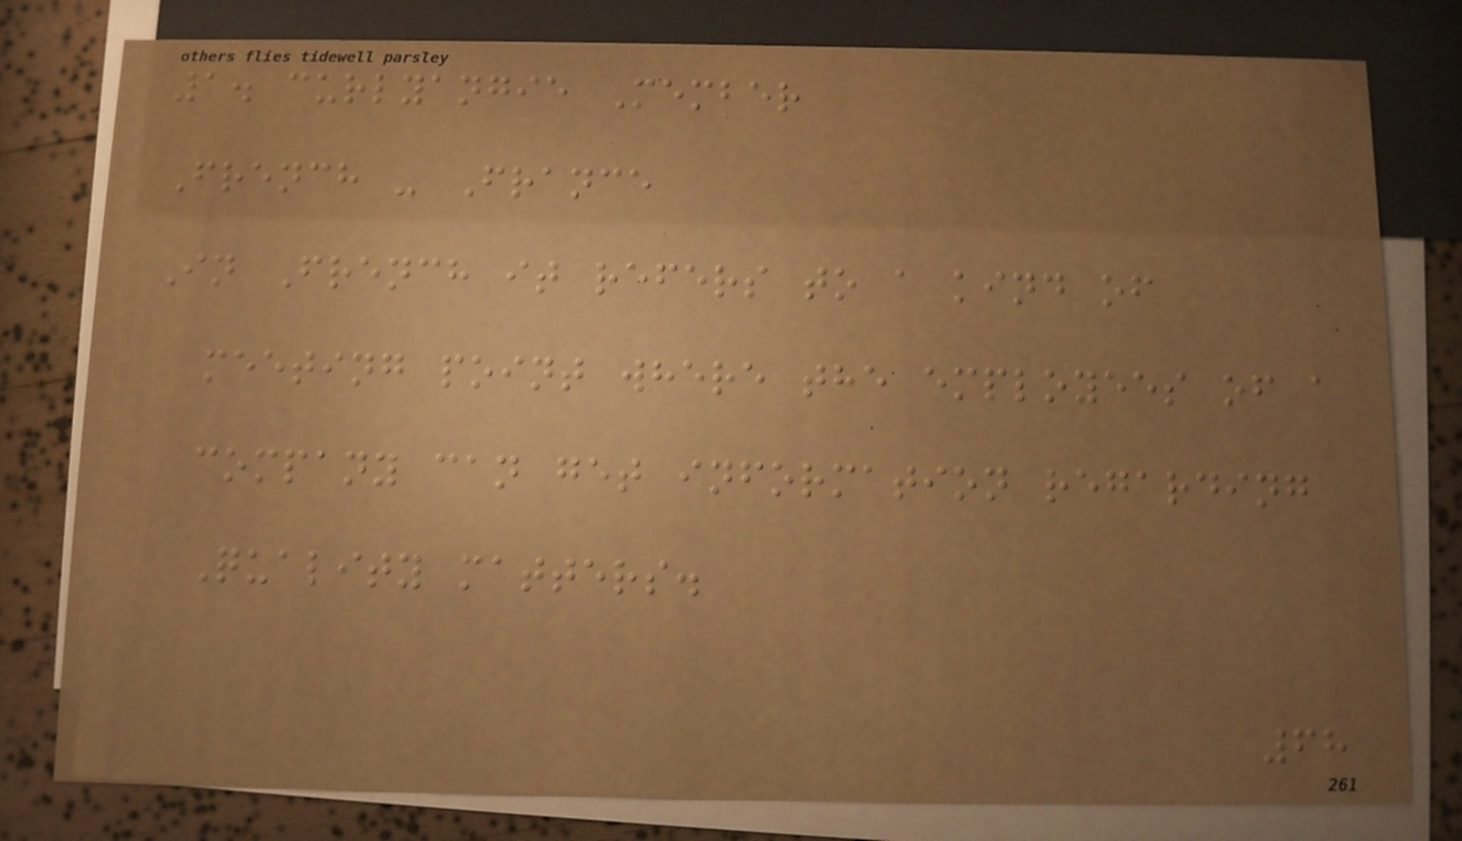1. curlyangie Member
French - France
In French it refers to a kind of
meeting point where the employees of a
company can get information regarding
Quality matters.
68
